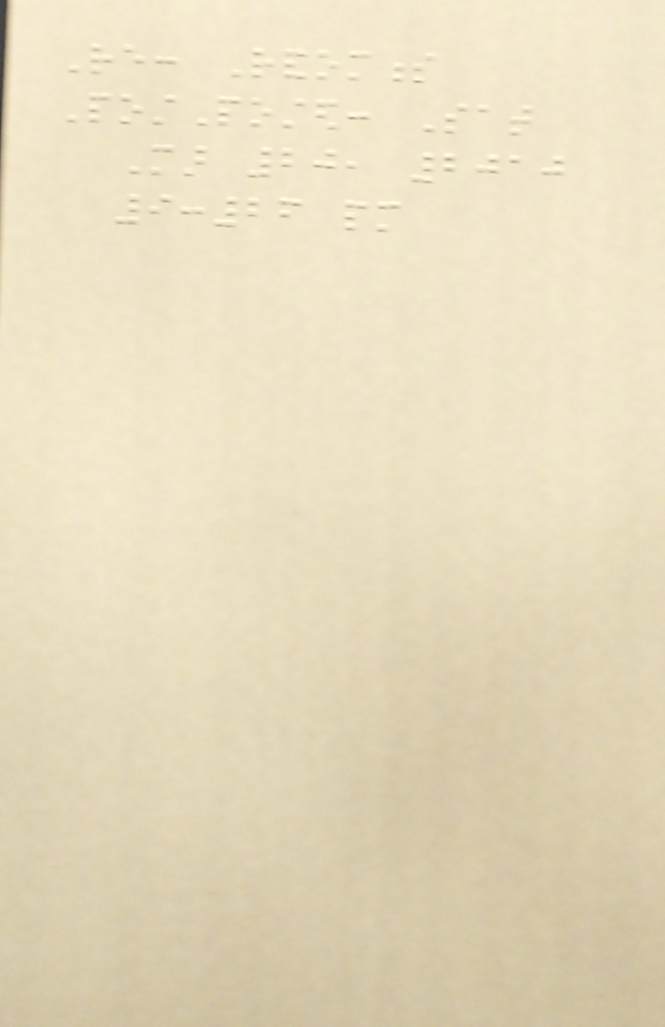Re: Randomness
PostPosted: Sat
Mar 20, 2010
9:26 pm
